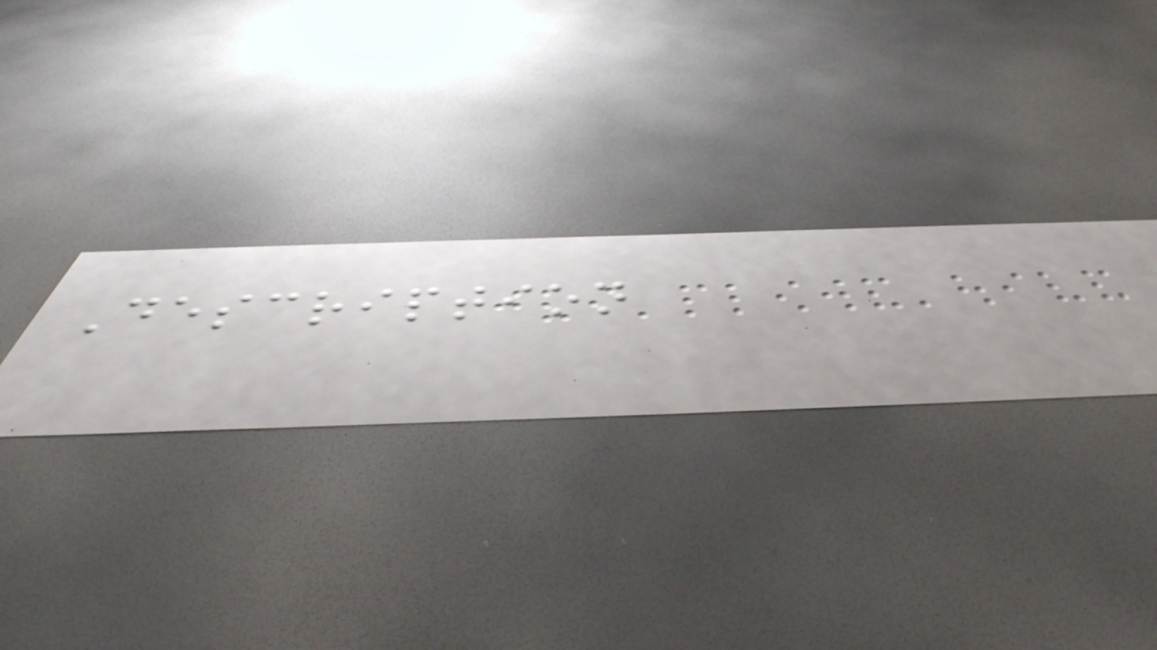Description
